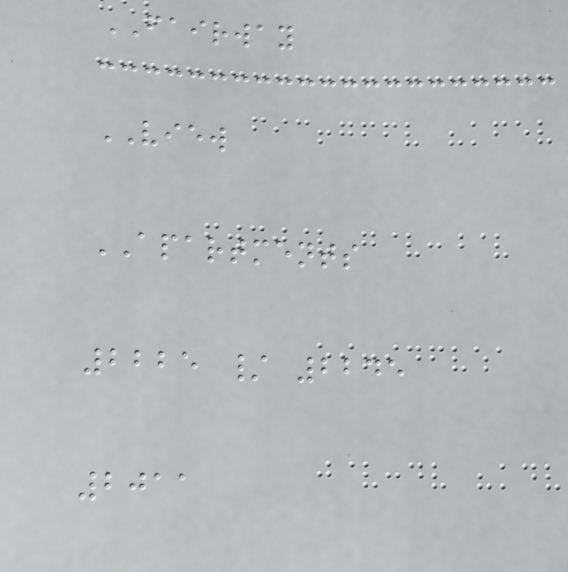FAIRWAY
VIEW
APARTMENTS
2225 / 2245
2011
